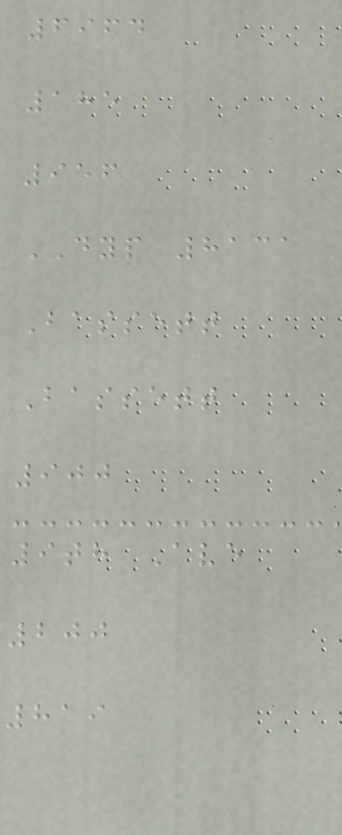6964
185
956
DYP 8131
Bassett
Bassett
900
9th Ave
200
819
